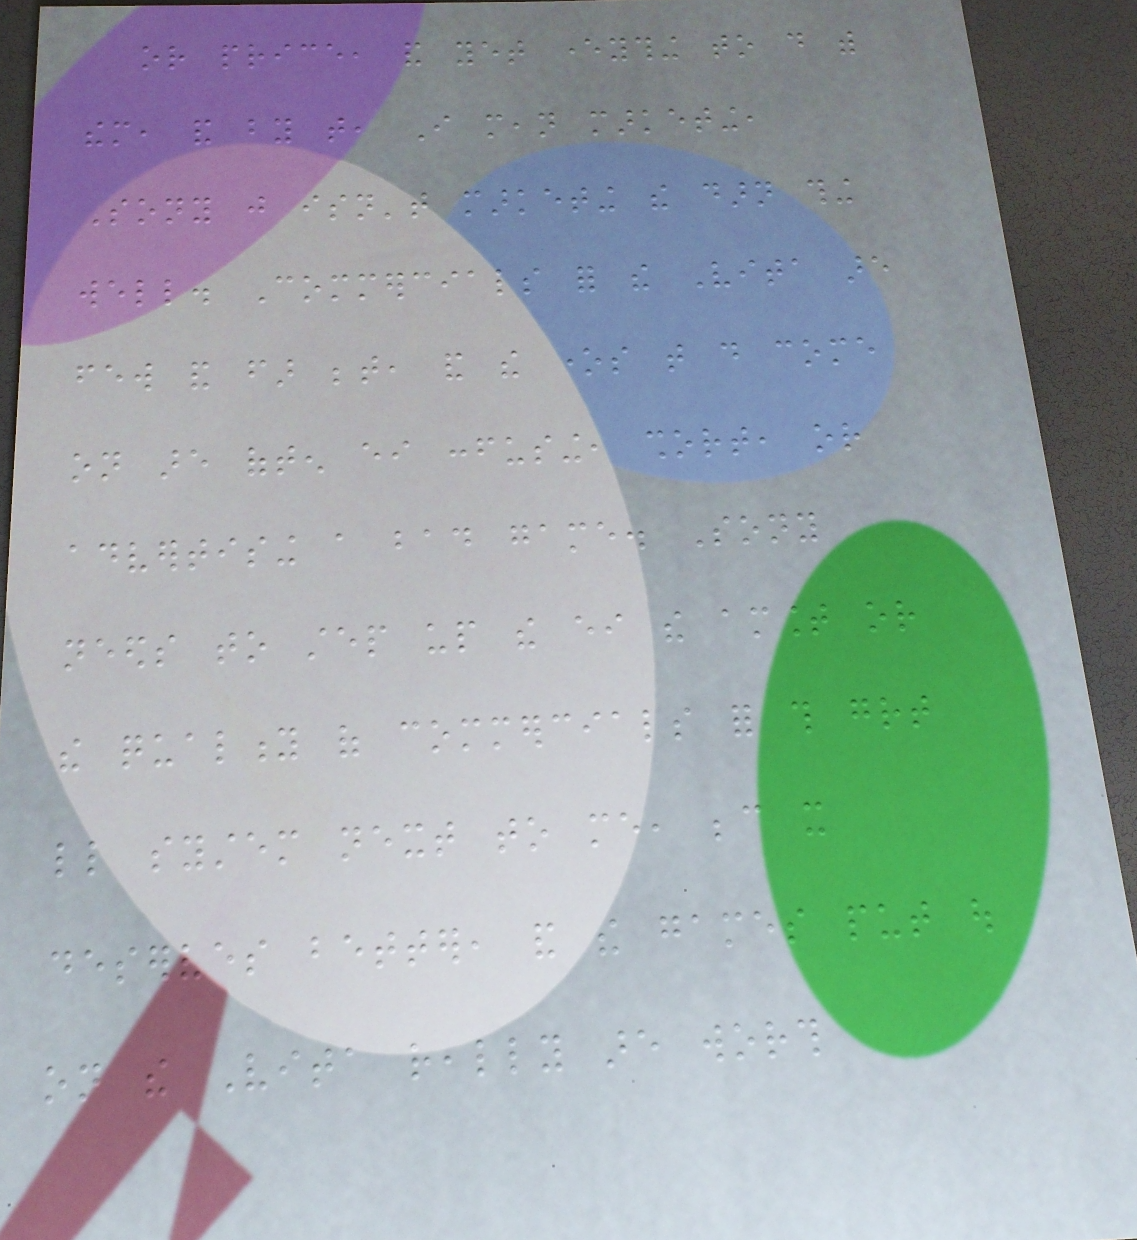or price, and yet everything to do with
them, and by that, I mean marketing,
Sony just isn't marketing the darn thing
well. Commercials for the Vita are
few and far between, and the ones that do come
on are often either confusing, short, or
advertising a bad game. Sony
needs to step up the either the amount or
the quality of commercials for this great
little system next to me, because it
deserves better, and the games put out
on the Vita really are worth
